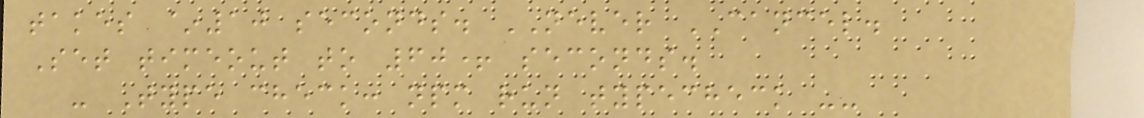takes ~10 seconds. NEVER CANCEL.
Set timeout to 60+ seconds.
- Type check: npm run typecheck --
